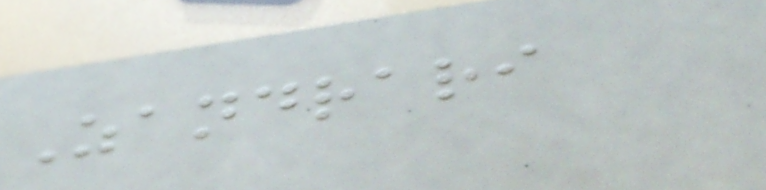Zandrari
